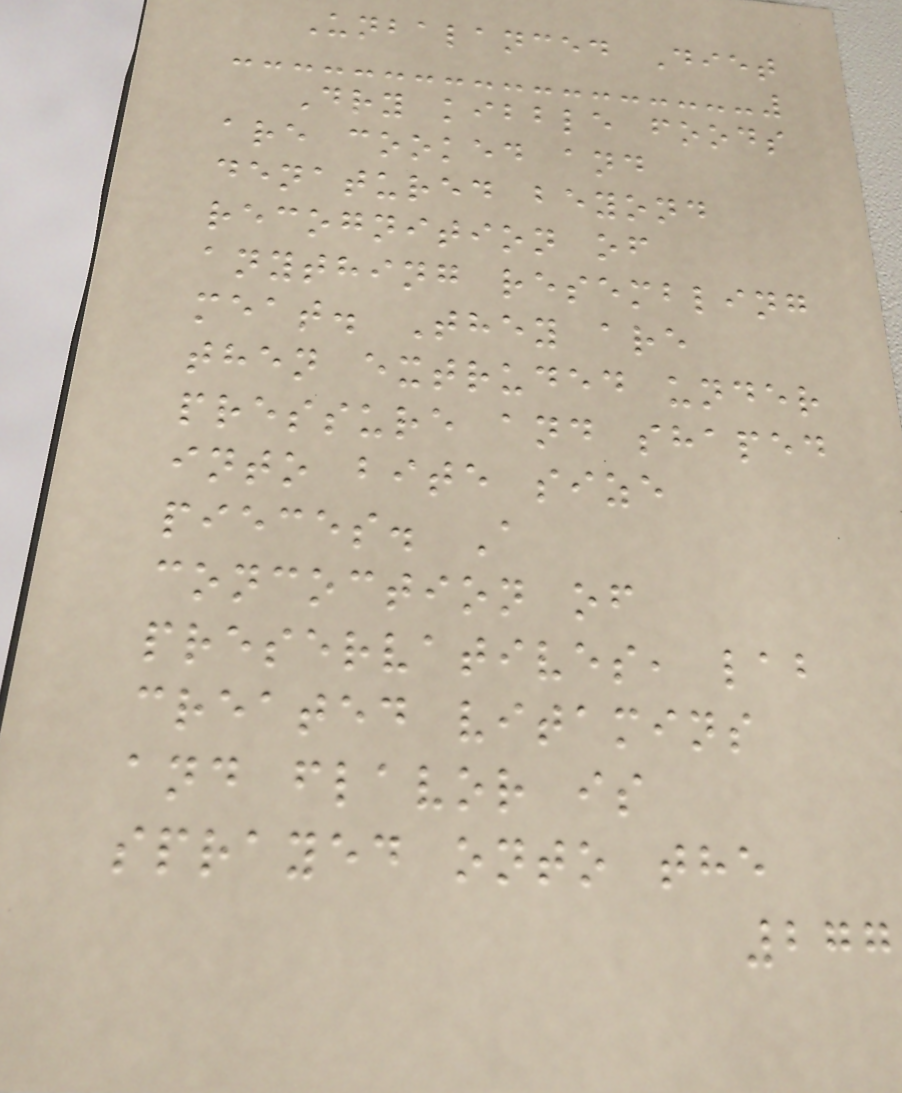Unbalanced Diet
Dry kibble foods
are cooked and
denatured beyond
recognition of
anything resembling
meat. They are
then extruded under
pressure and shaped
into bite size
pieces. A
concoction of
preservatives, lab
created vitamins
and flavor is
sprayed onto the
277
